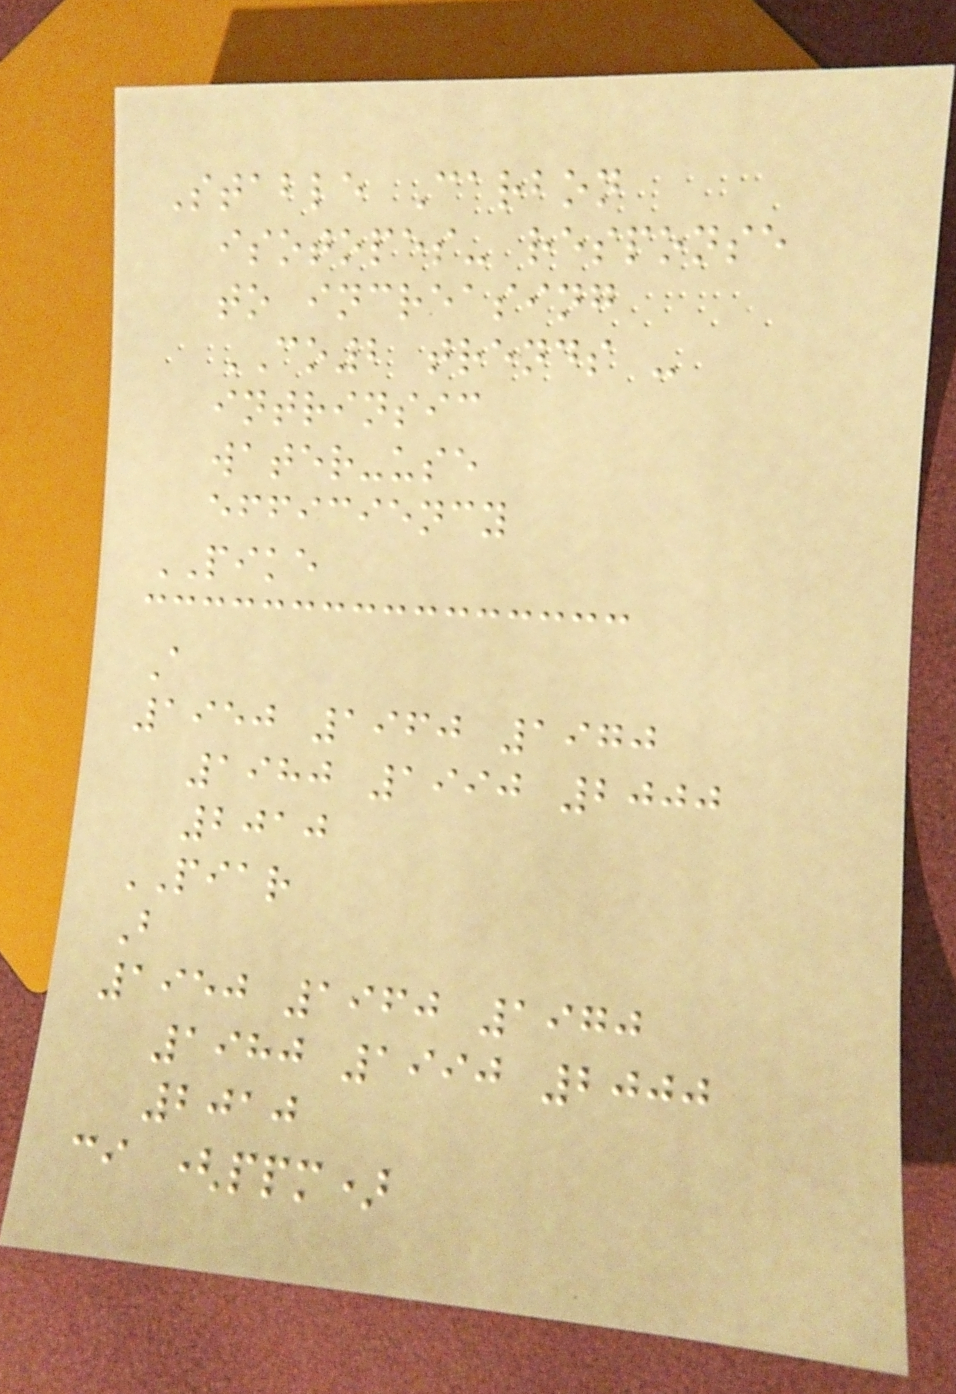Stable Carbon
isotopes- response
to increasing
CO2 trends -
intrinsic
water-use
efficiency
PIKE
A
1950 1960 1970
1980 1990 2000
2010
PIAR
B
1950 1960 1970
1980 1990 2000
2010
ci (ppm)
